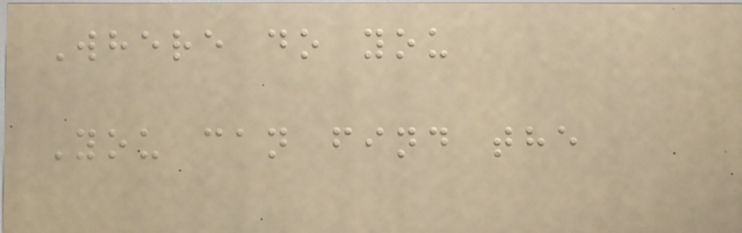Where do you
You can find the
